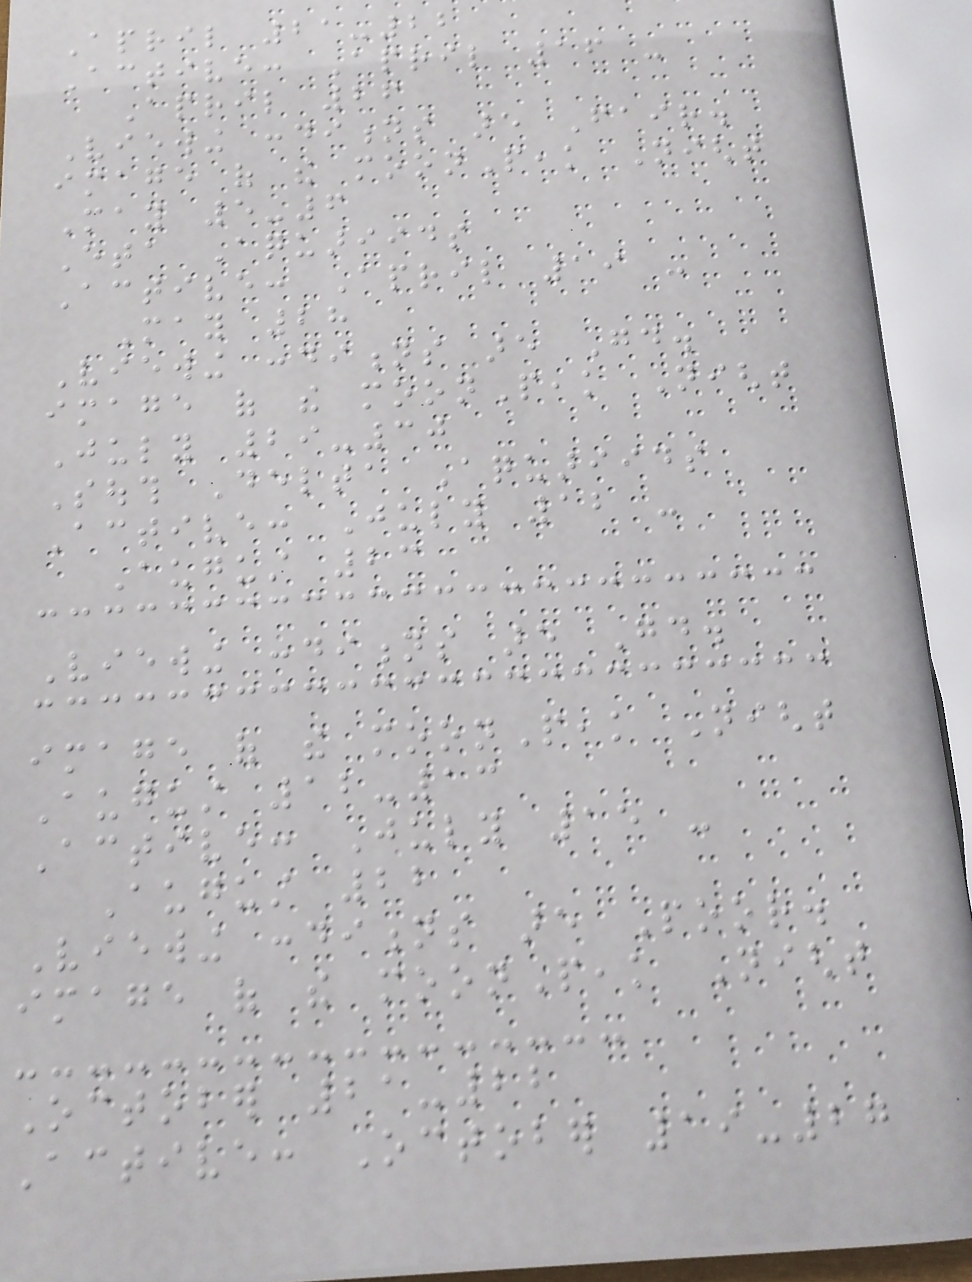April 21-22
Active: April 16 -
April 26
Viewing conditions are Fair.
image of the moonPeak Night
May 5-6
Eta Aquariids
Active: April 19 -
May 28
Viewing conditions are Good.
image of the moonPeak Night
July 29-30
South Delta Aquariids
Active: July 12 -
August 23
Viewing conditions are Good.
image of the moonPeak Night
August 12-13
Active: July 15 -
August 22
Viewing conditions are Poor.
image of the moonPeak Night
October 21-22
Active: October 19-27
